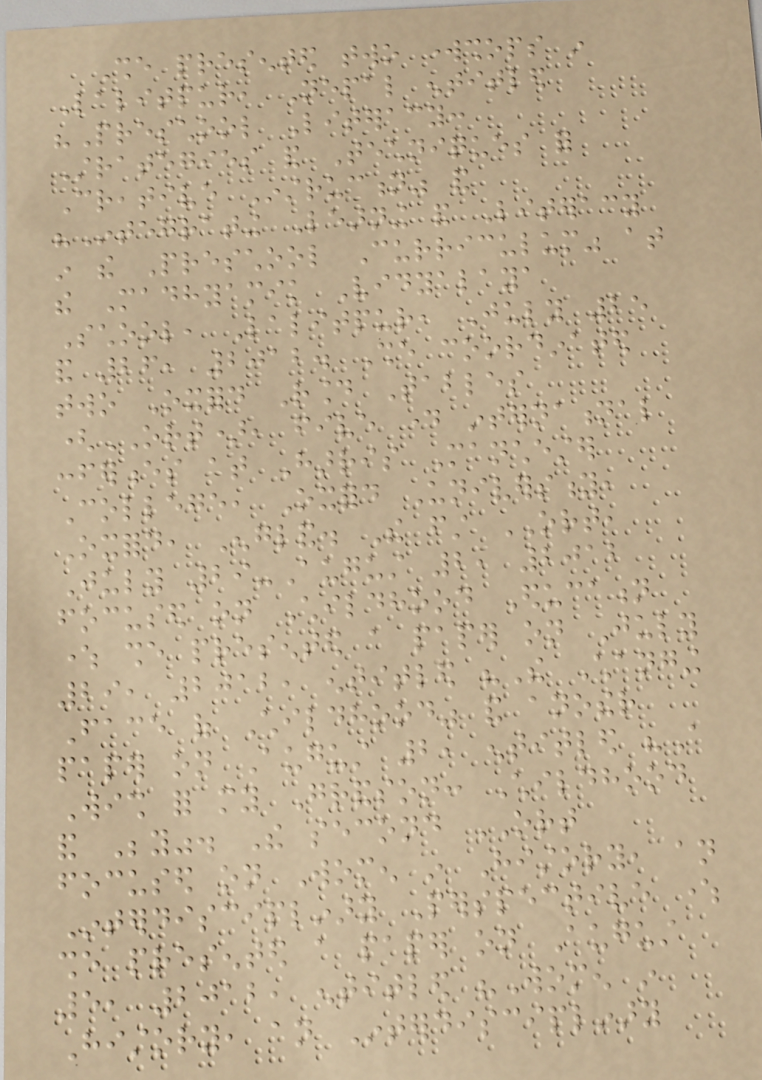She presented two workshops in
Lalitpur, Nepal entitled
"Preschool Literacy:
Strategies and Techniques for
Creative Instruction" and
"Integrating Learning and Literacy
in the Preschool Curriculum" at
the Madhyamik Vidyalaya
School, Lalitpur, July 25
and 26, 2012. She coordinated
two Oxford Round Tables
(ORT), five day international
conferences at Harris Manchester
College, Oxford University,
Oxford, England. The first ORT,
July 29-August 2, 2012
focused on Childhood Education
where she presented a paper on July
29, 2012, entitled "The Changing
Face of Childhood" and another
paper on August 2, entitled "A
Wish for my Grandson: Childhood
and Beyond". The second ORT
focused on Women in History, an
Interdisciplinary Perspective where
she presented a paper on August
5, 2012, entitled "Women in
History, an Interdisciplinary
